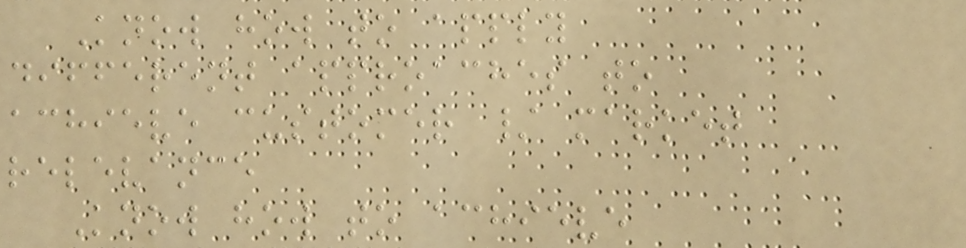Know how to apply
different approaches to
achieve customer / market
relevance
Know how to achieve
